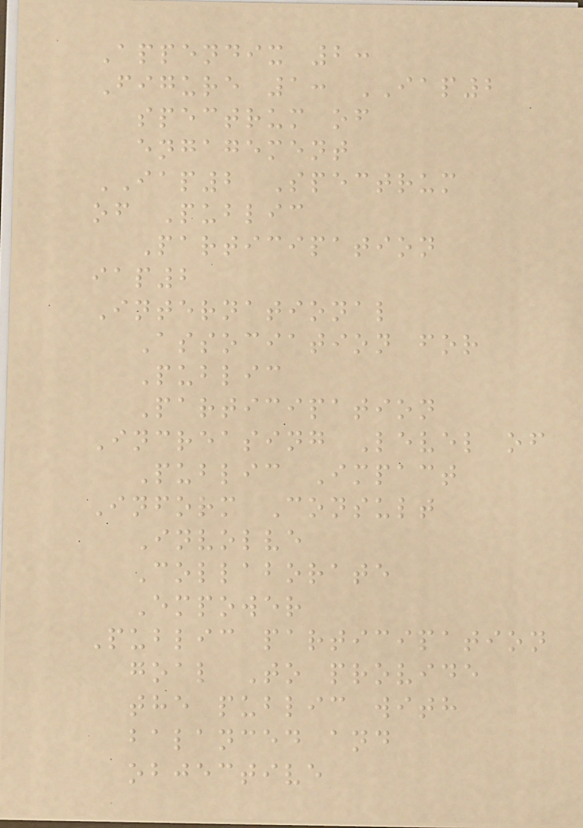Appendix 2:
Figure 1: IAP2
spectrum of
engagement
IAP2 Spectrum
of Public
Participation
iap2
International
Association for
Public
Participation
Increasing Level of
Public Impact
Inform Consult
Involve
Collaborate
Empower
Public participation
goal To provide
the public with
balanced and
objective
